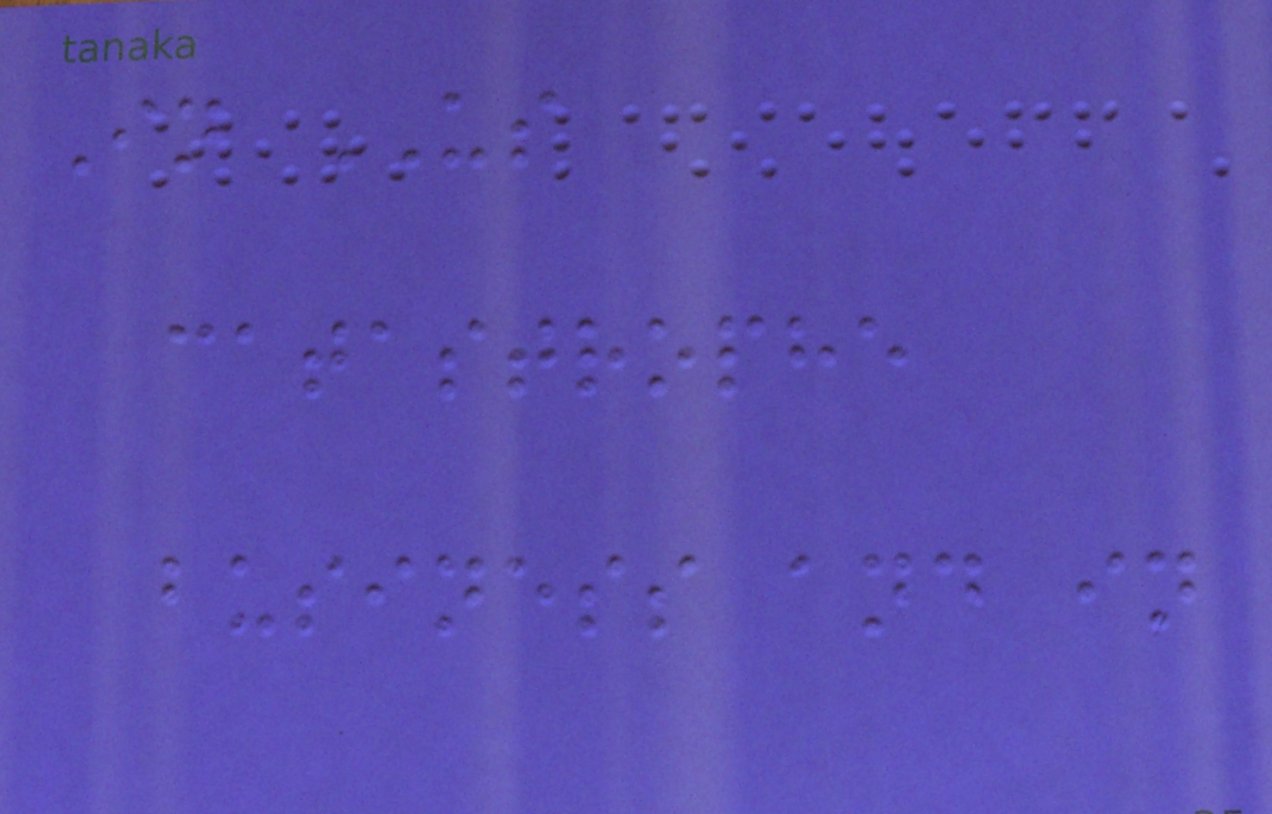In US
catastrophe
business and in
